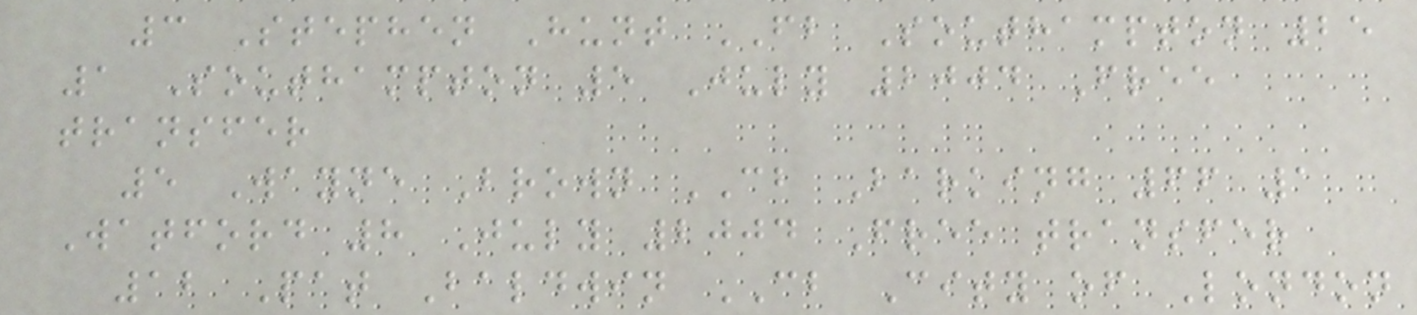3 Stephen Hunt FB Southampton 25
1 Southampton 5 July 2004 Free
transfer
5 Wayne Brown CB Barking 66 1
Watford 8 July 2004 Free transfer
12 Pat Baldwin CB City of London
